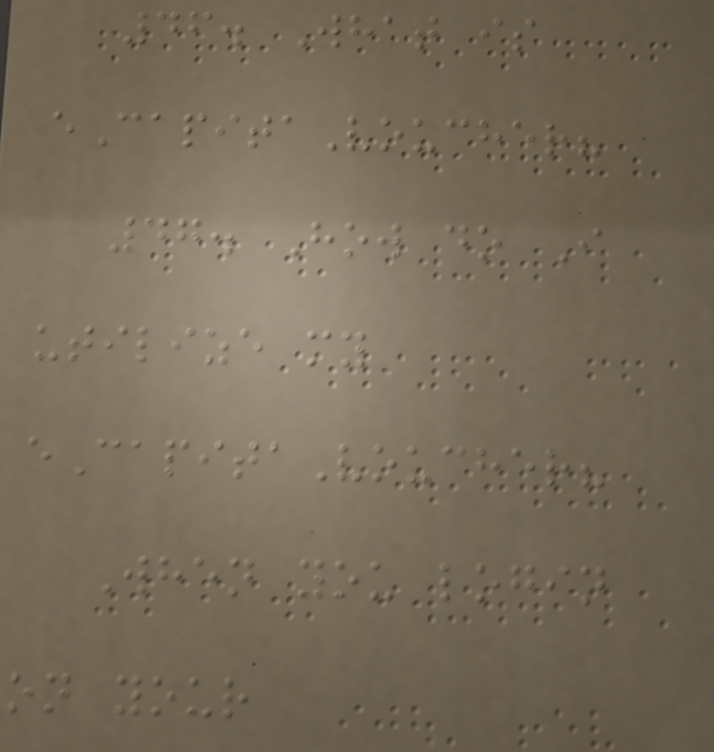46. What is
eCapitaVoucher?
47. How do I
utilize my
eCapitaVoucher?
When you login
on your
